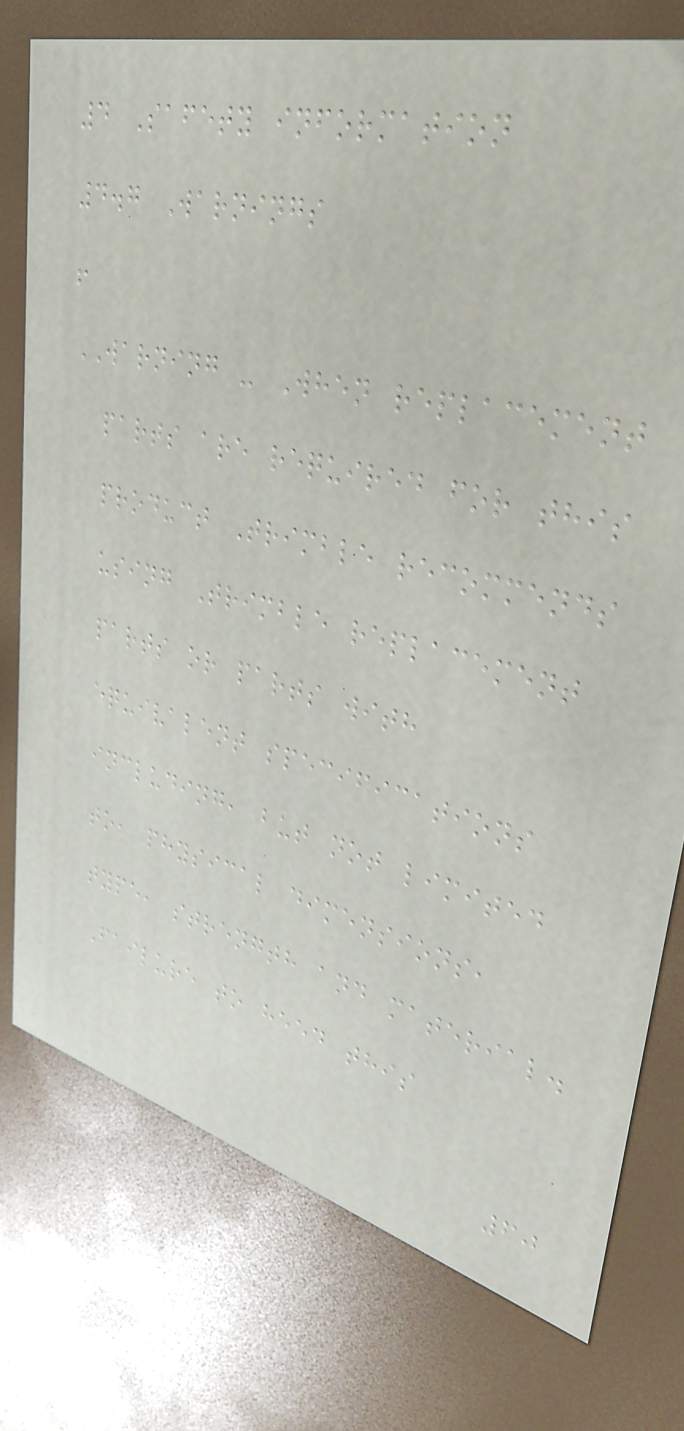4 Safety information
4.7 Warnings
!
WARNING - When replacement
parts are required for this
product Trimble recommends
using Trimble replacement
parts or parts with
equivalent specifications
including, but not limited
to, physical dimensions,
type, strength and material.
Failure to heed this
60
